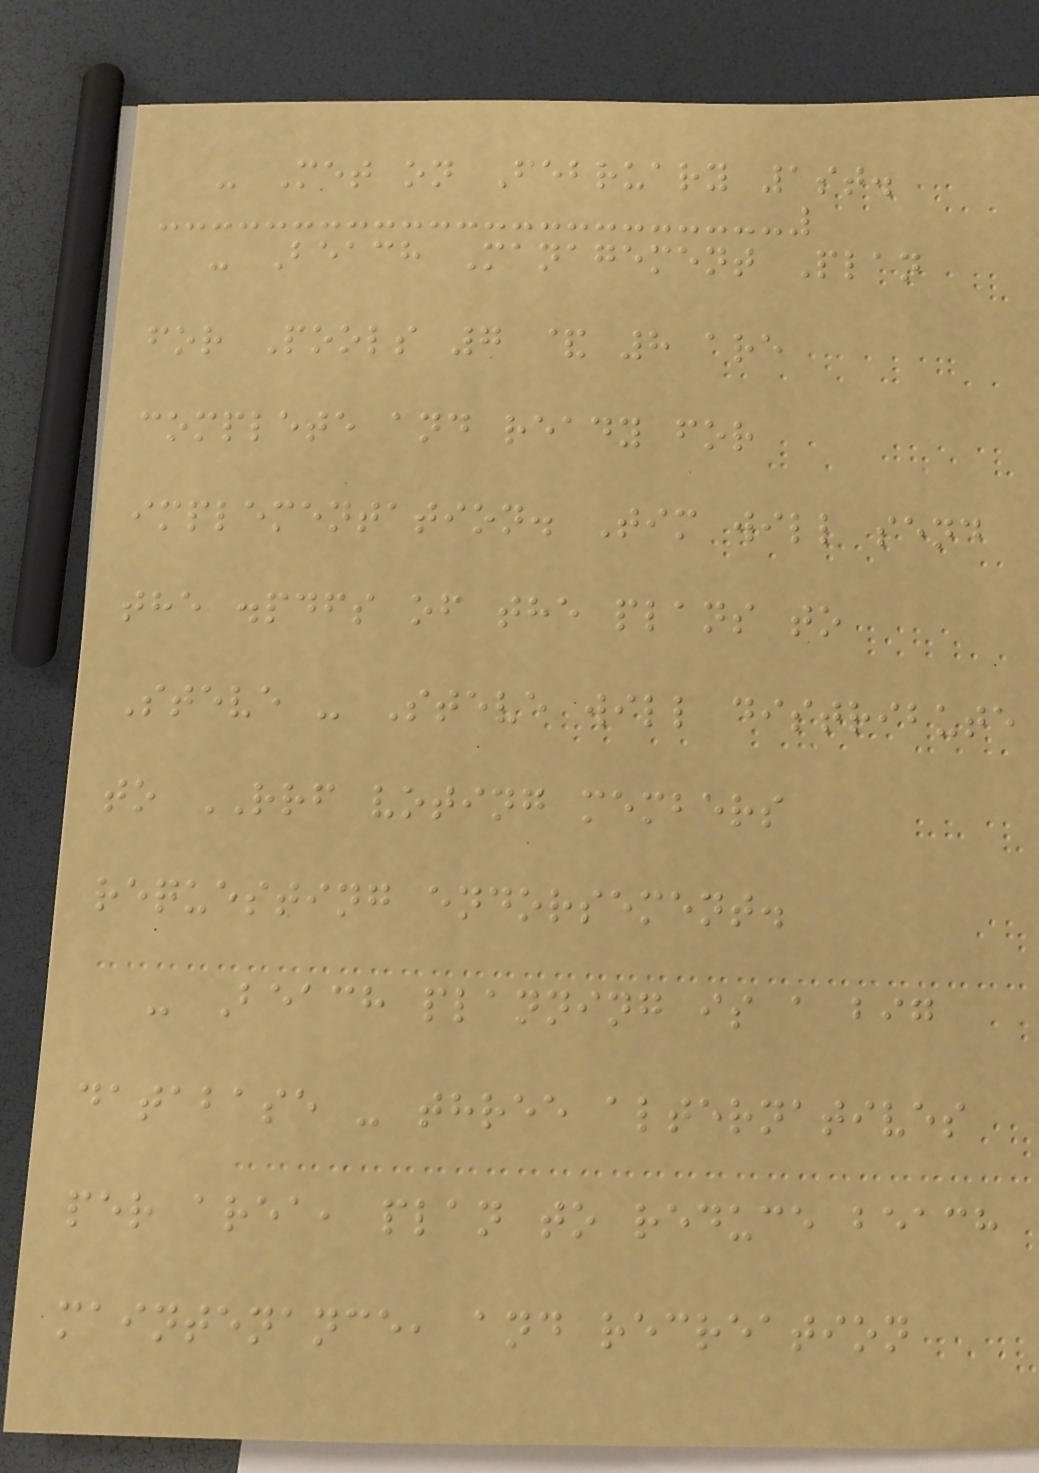- Met on February 1st.
- Beach Management Plan
for Pools 7 & 8 are
complete and ready for
implementation. Tim will send
the .pdfs of the plans to
Steve - Steve will distribute
to RRF voting members
requesting endorsement.
- Beach planning is a big
database - three alternatives
per area, plan to reduce beach
maintenance, and recreation
